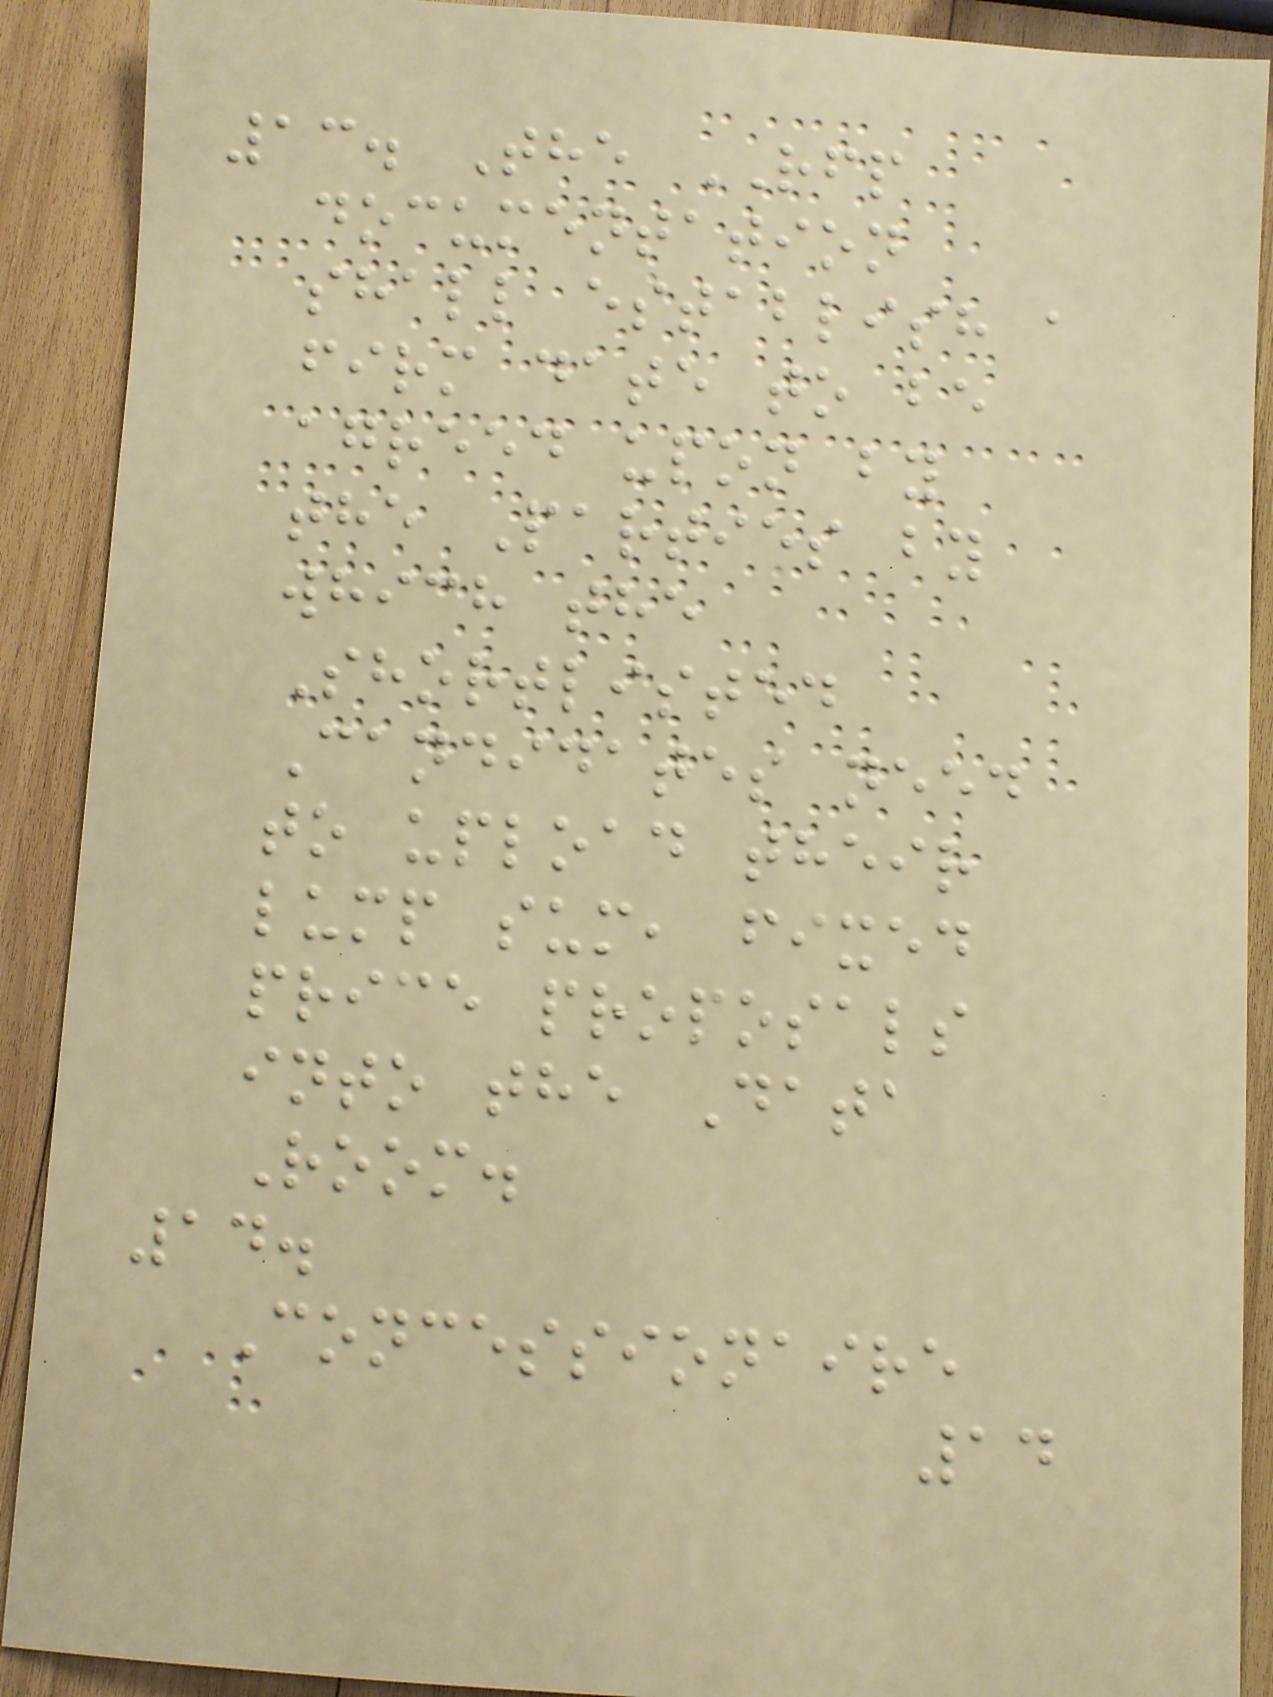13. The RFP
documentation
shall establish a
firm date to be
agreed upon by
the Parties by
which the
Shortlisted
Candidates need
to upload their
lump sum, fixed
price proposals
into the Data
Room.
14.
Concessionaire
14
